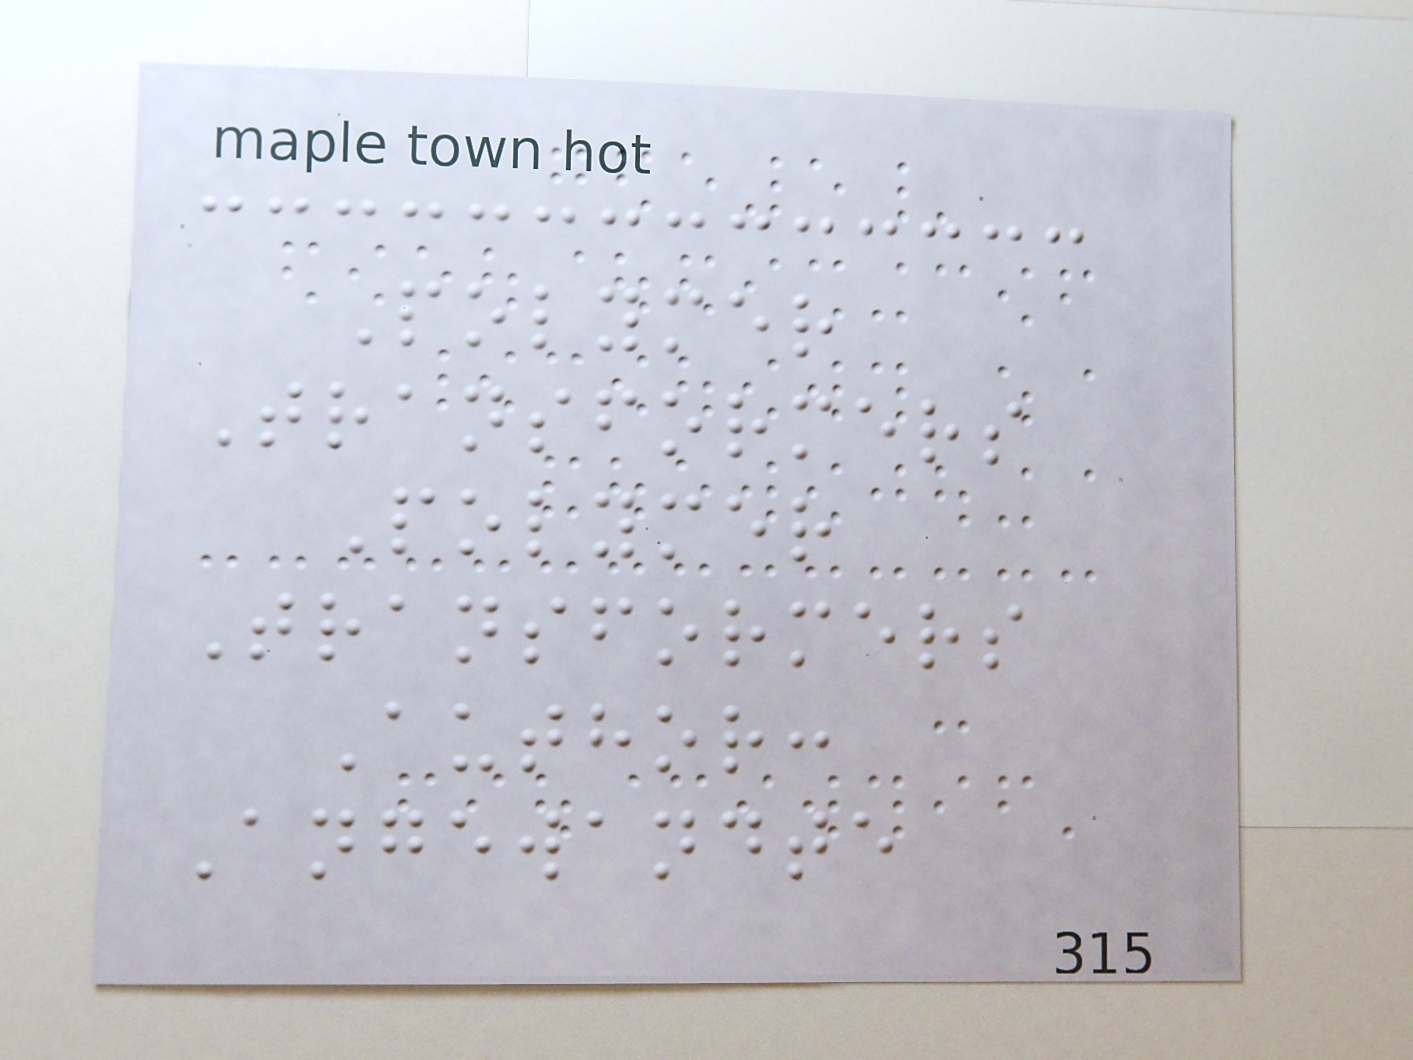Polymer
Transformers
Polymer
Transformers
Author:
Angewandte
